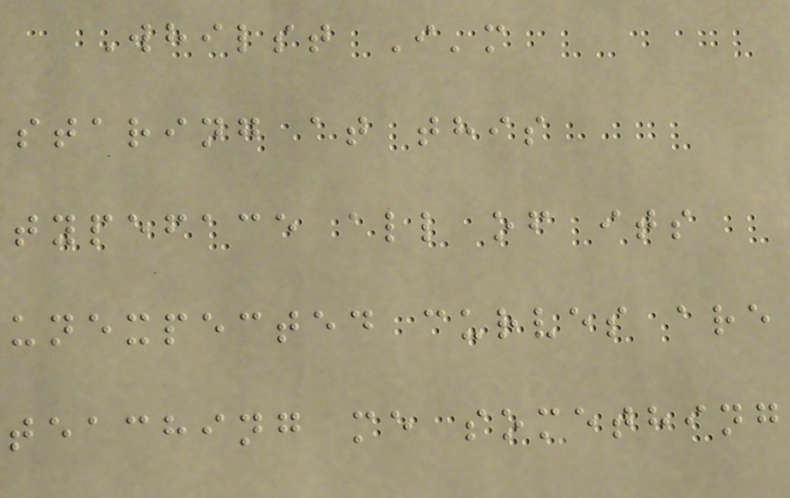Whilst I'm
staring at this
typeface all of its
unexpected curves are
teaching me something
